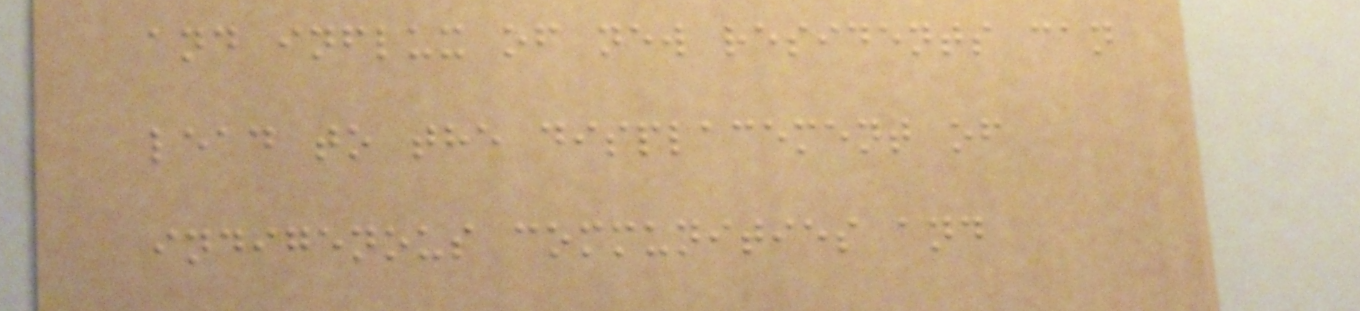and influx of new residents can
lead to the displacement of
indigenous communities and
